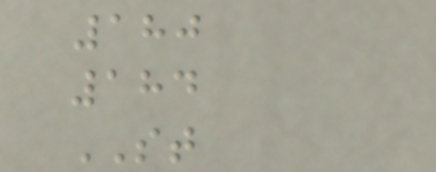180
184
ST
